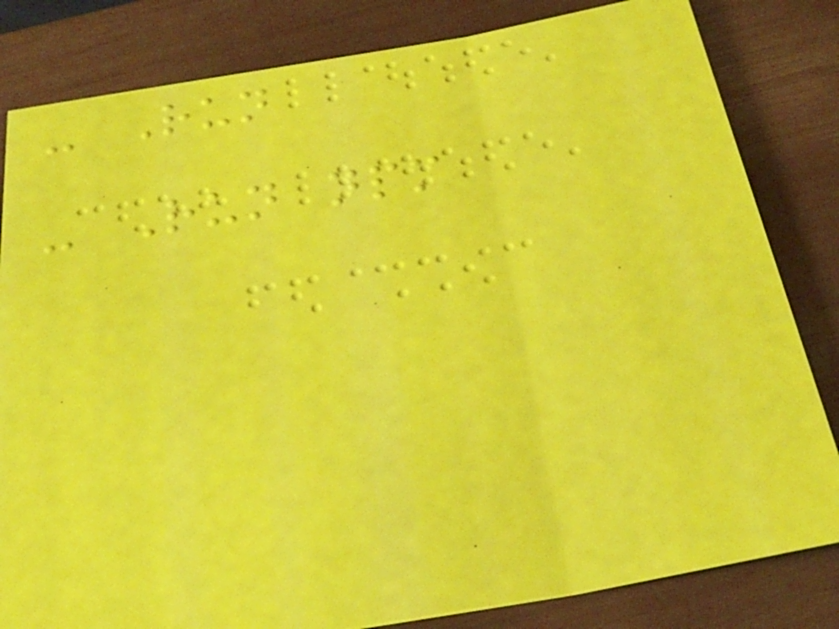- Run
- Run npm
